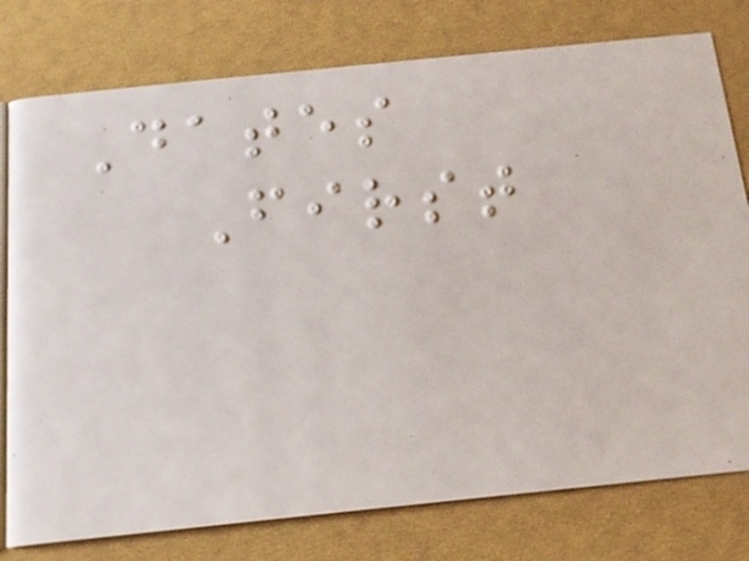Dates
First
